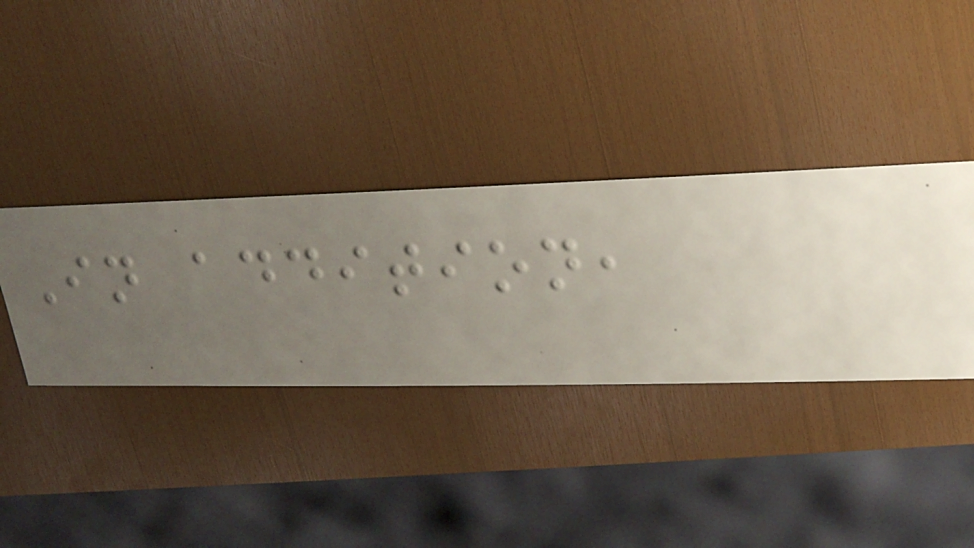In addition,
